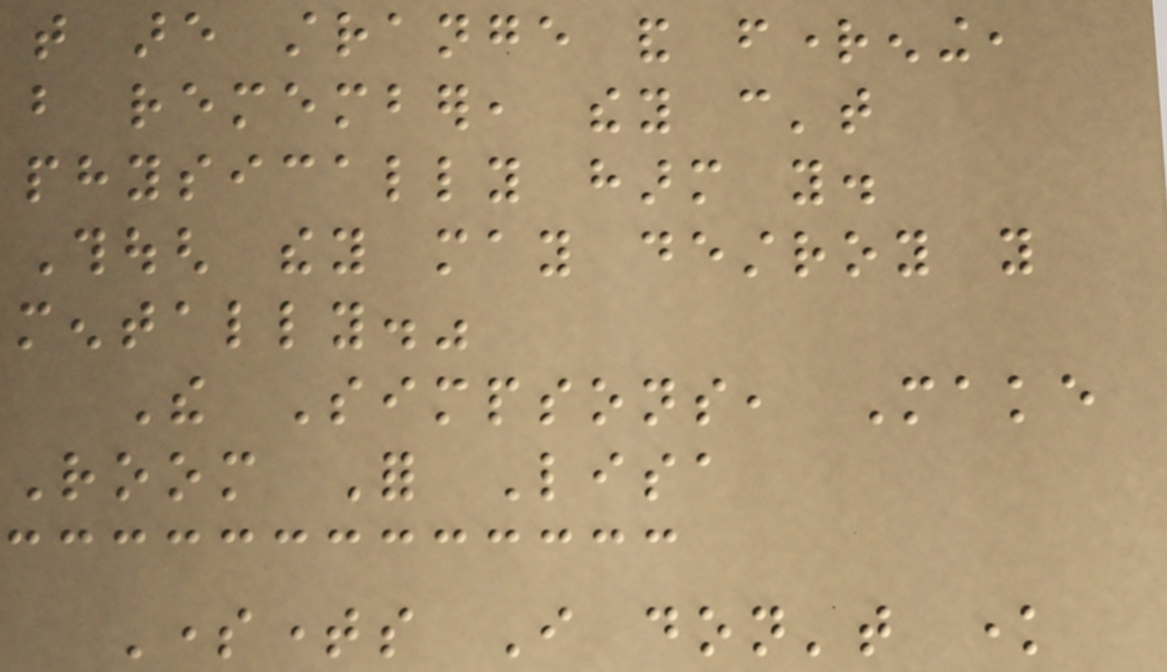that are strange and frightening,
but remember, they can't
physically harm you.
Though they may destroy you
mentally."
The Simpsons, Make
Room For Lisa
Sometimes I don't know
